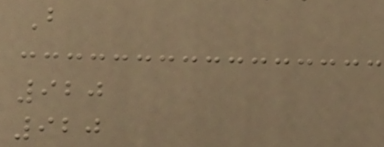B
920
920
